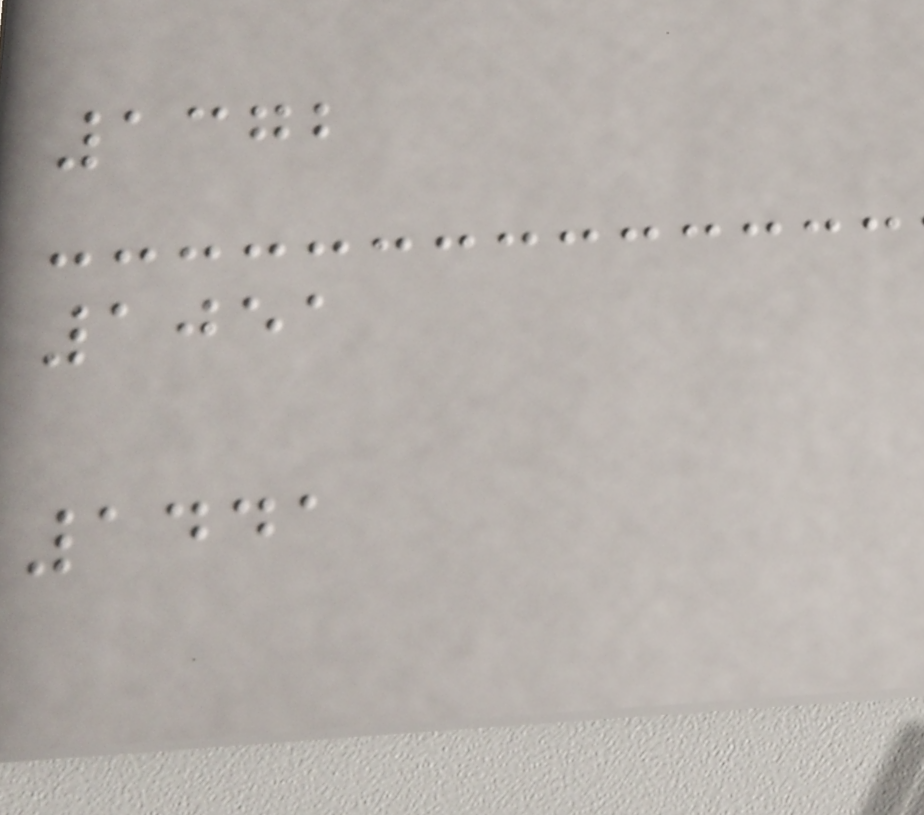1372
1051
1441
